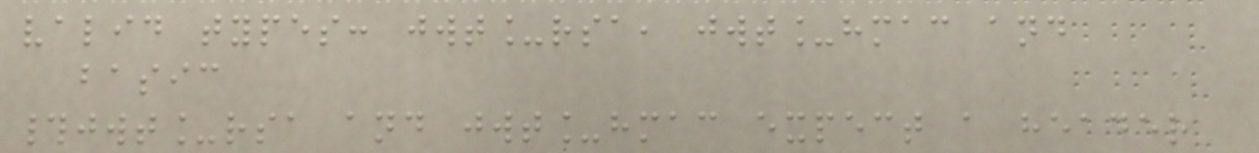valid types: jwt_rsa, jwt_hmac and
basic
#jwt_rsa and jwt_hmac expect a header
